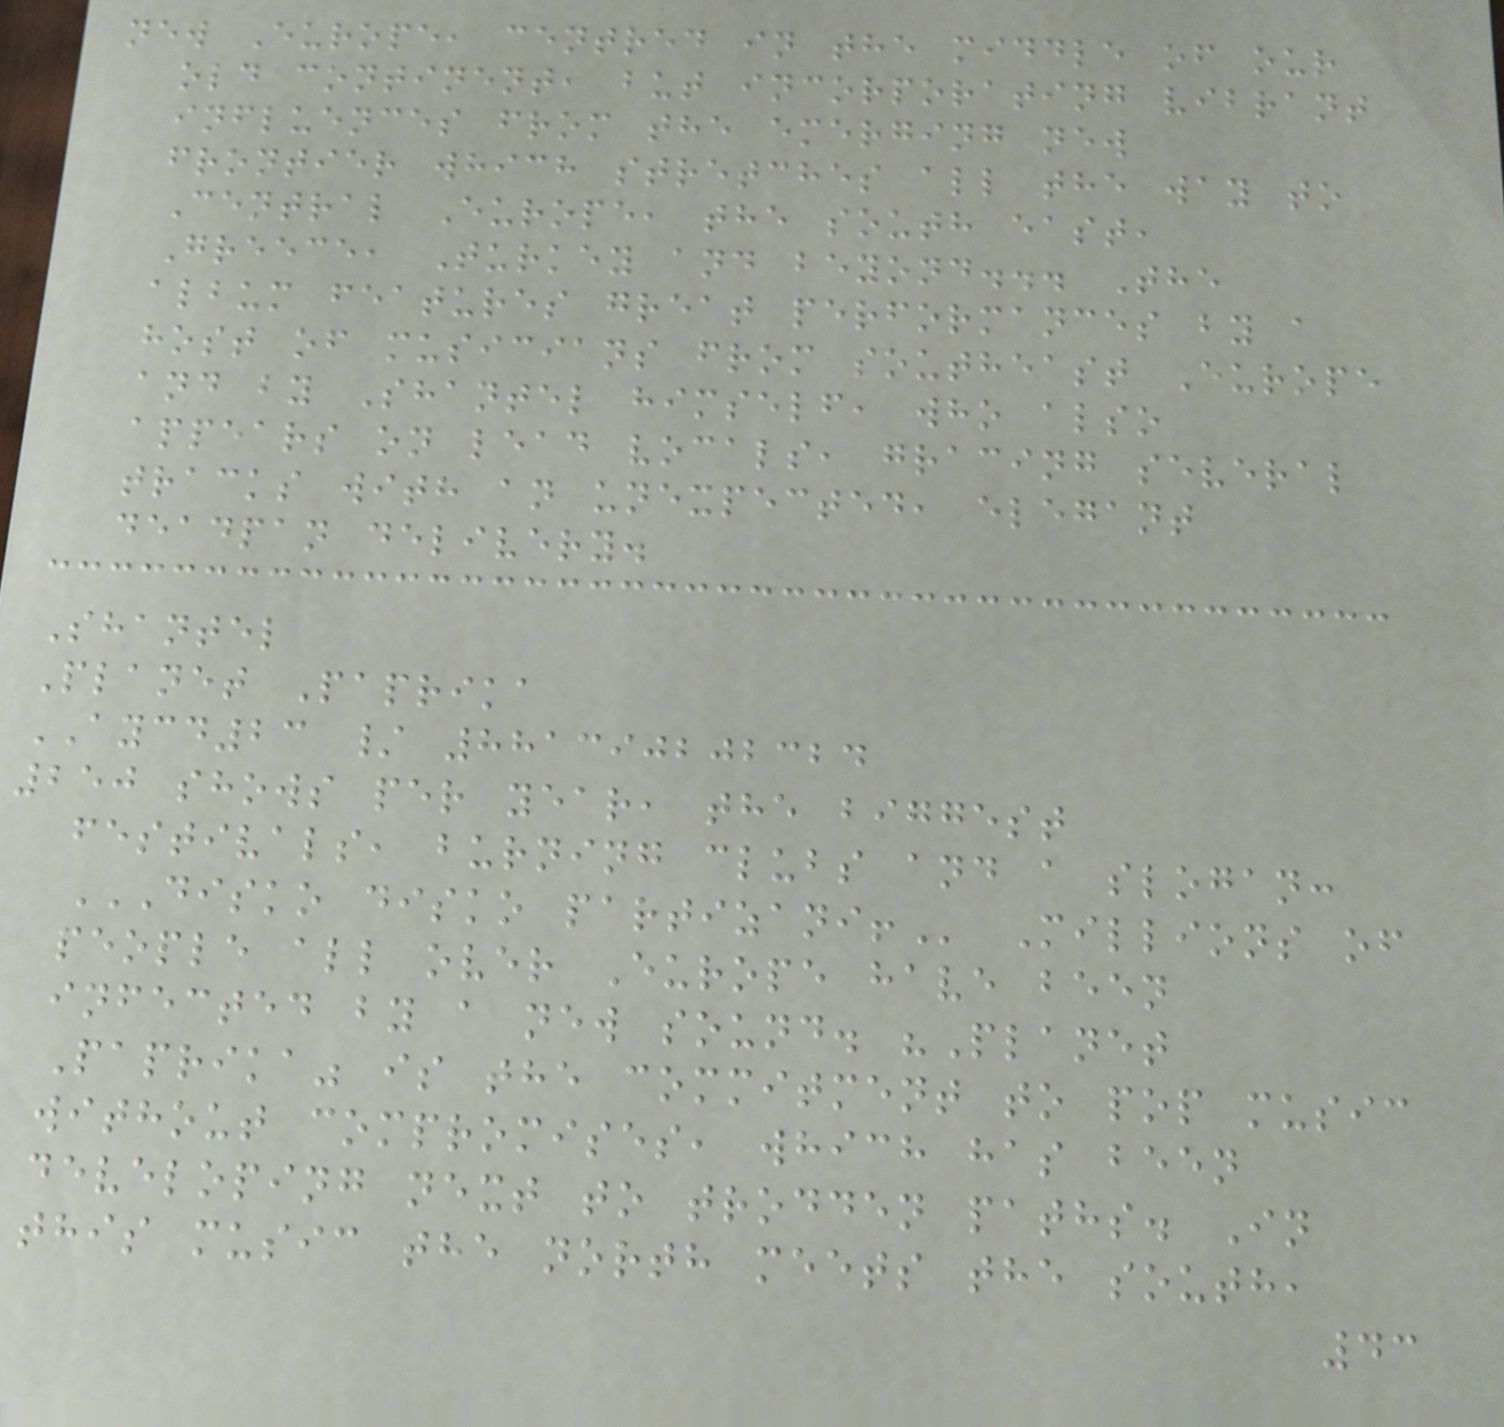new Europe, centred in the middle of our
old continent, but incorporating vibrant
influences from the emerging new
frontier which stretches all the way to
Central Europe, the south east,
Greece, Turkey and beyond... The
album features great performances by a
host of musicians from southeast Europe
and by Shantel himself, who also
appears on lead vocals, gracing several
tracks with an unexpected, elegant
deadpan delivery.
Shantel
Planet Paprika
AYCD23 / 881390202324
250 shows per year, the biggest
festivals, burning clubs and a slogan:
DISKO DISKO PARTIZANI! Millions of
people all over Europe have been
infected by a new sound. "Planet
Paprika" is the commitment to pop music
without compromises, which has been
developing next to trodden paths. In
this music the north meets the south,
43
